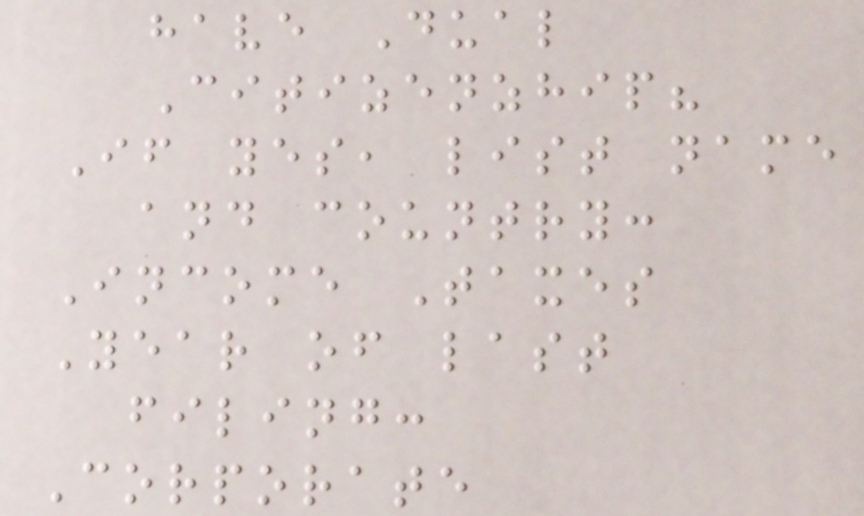have Dual
Citizenzhip?
If yes, list name
and country:
Income Taxes
Year of last
filing:
Corporate
